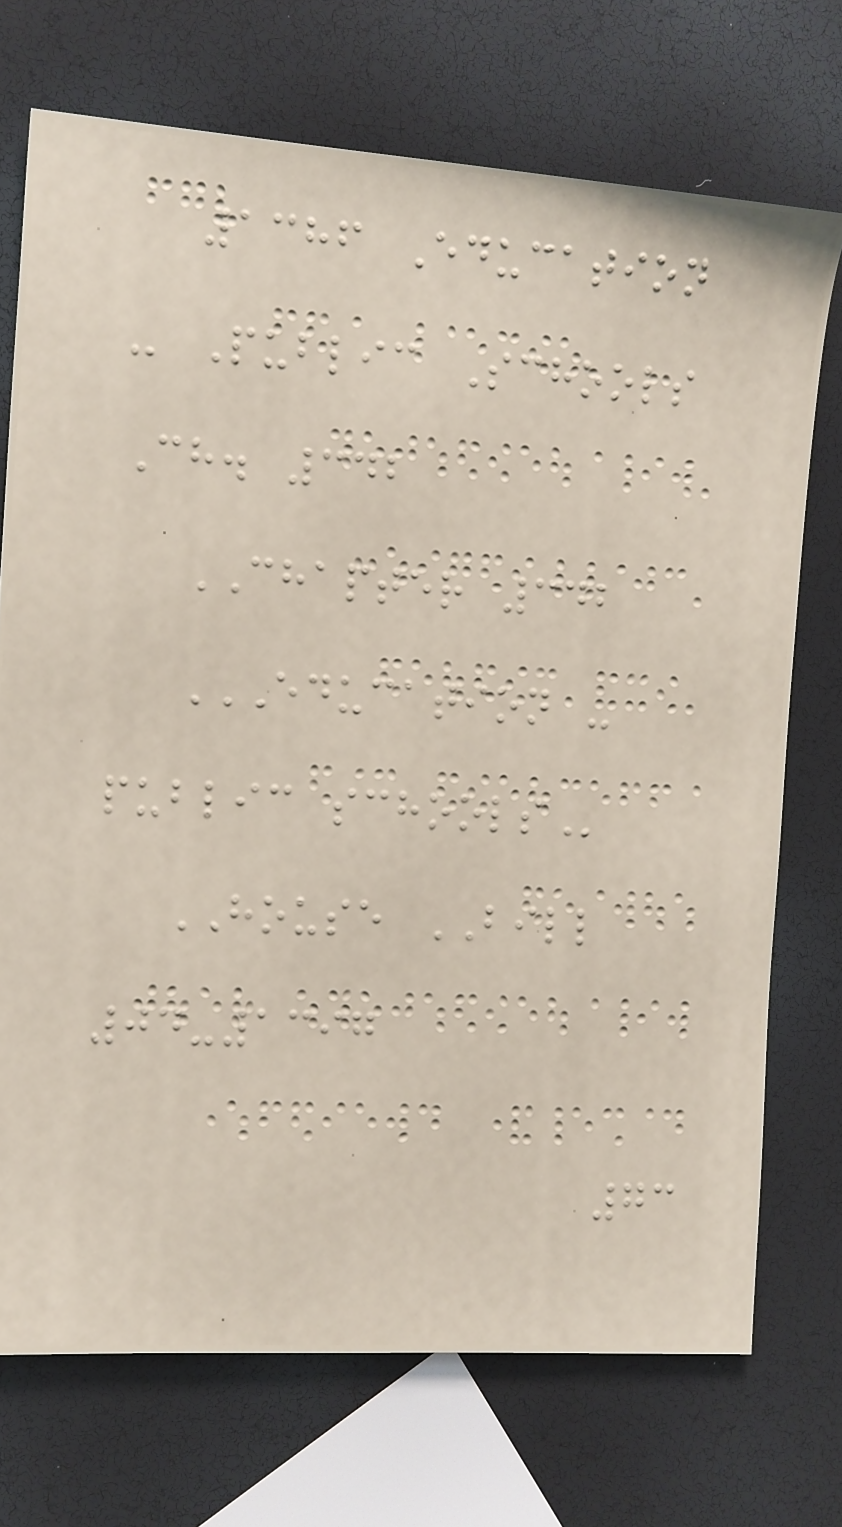1386 Education
- Public Schools
Ch. 342
CHAPTER 342
EDUCATION -
PUBLIC SCHOOLS
HOUSE BILL
04-1397
73
